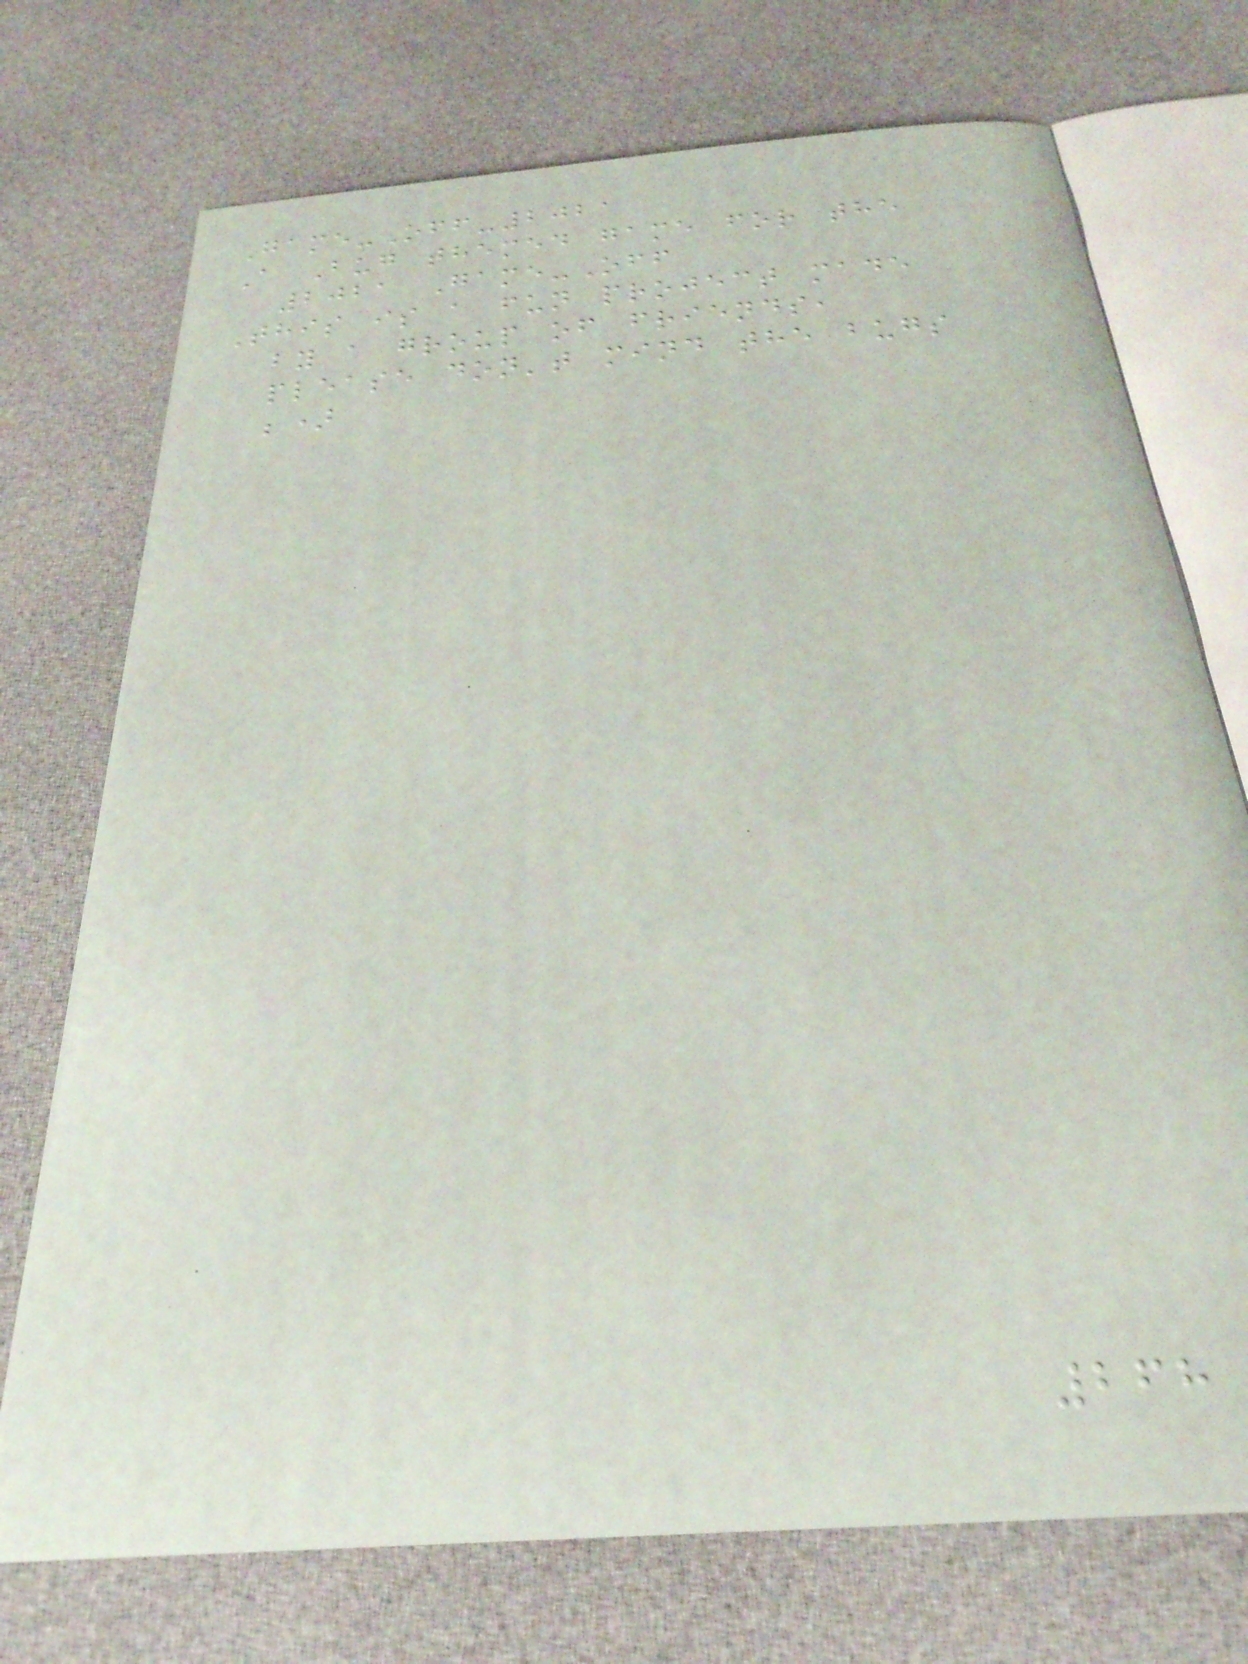Game-Off-2021
A Bug themed game for the
2021 Game-Off
This is a fun project made
by a group of friends,
please don't mind the bugs
;)
268
